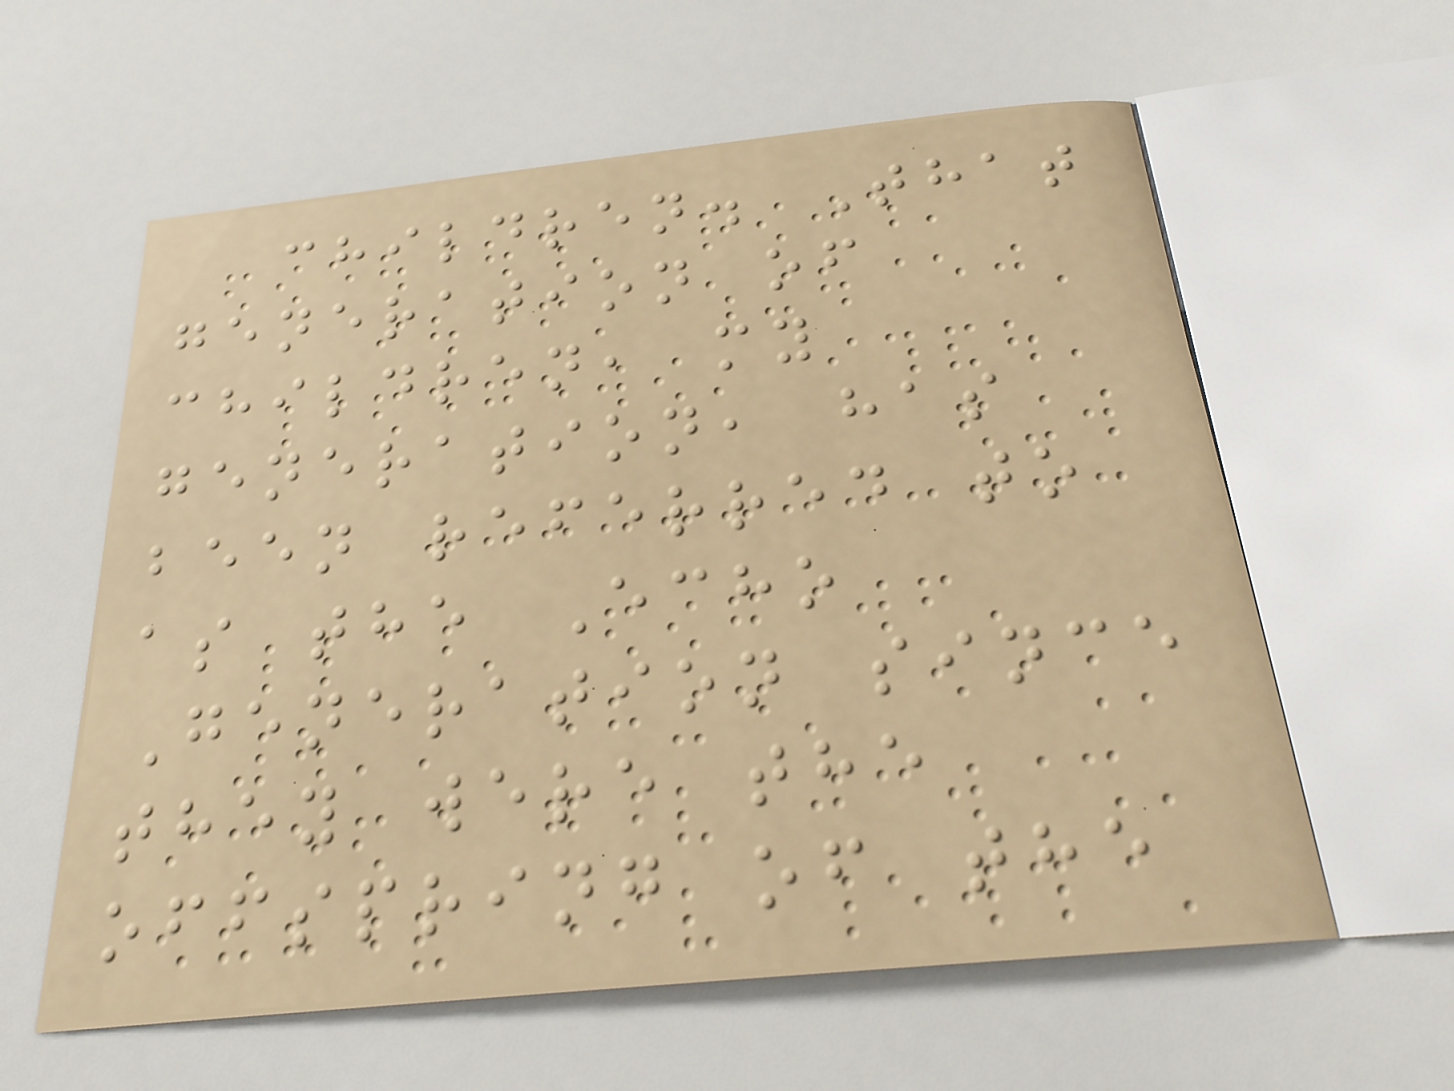children. That
generation of
children, my
generation, has
been referred to
as the Echo
Generation since
they were the
offspring of the
